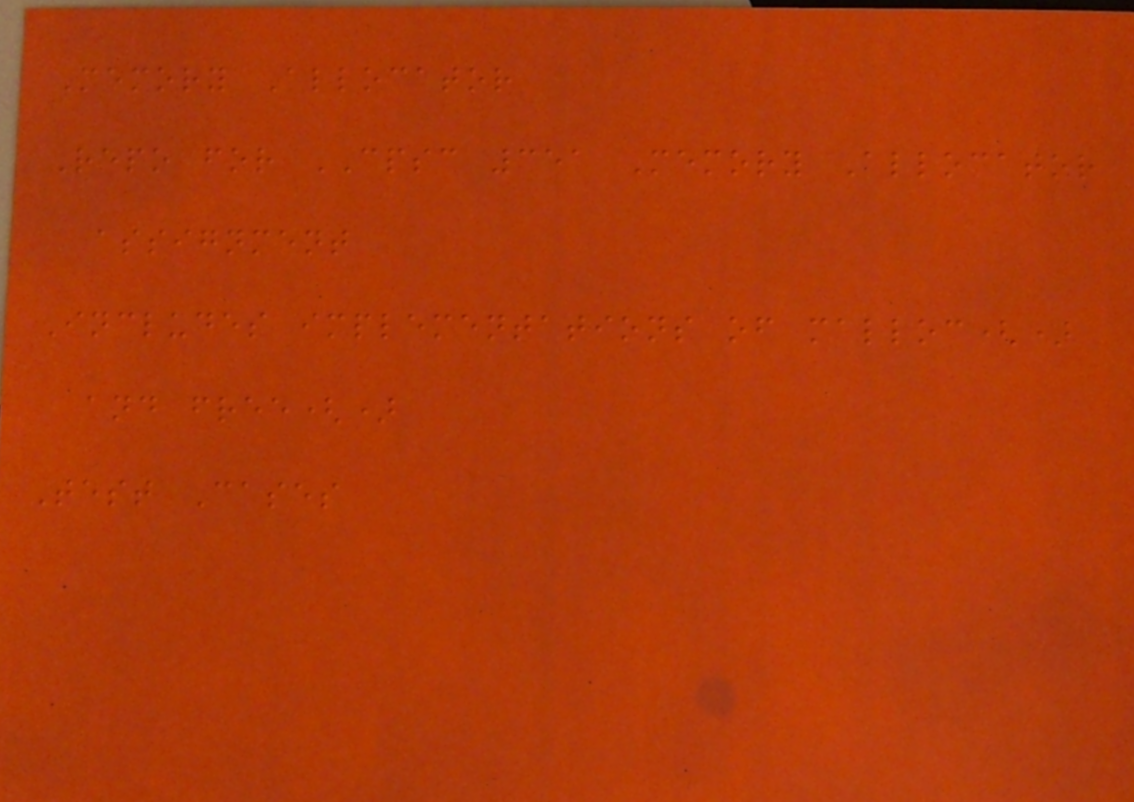Memory Allocator
Repo for CPSC 351 Memory Allocator
assignment
Includes implementations of malloc()
and free()
Test Cases
